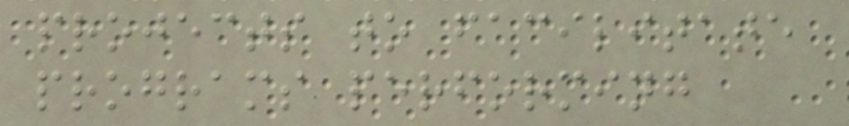projects to facilitate
programs performing
